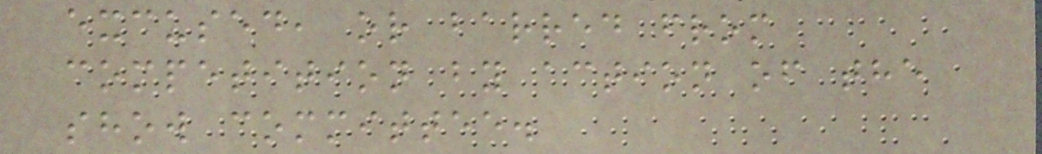excused, or barred from
competition by action of the
show committee.
